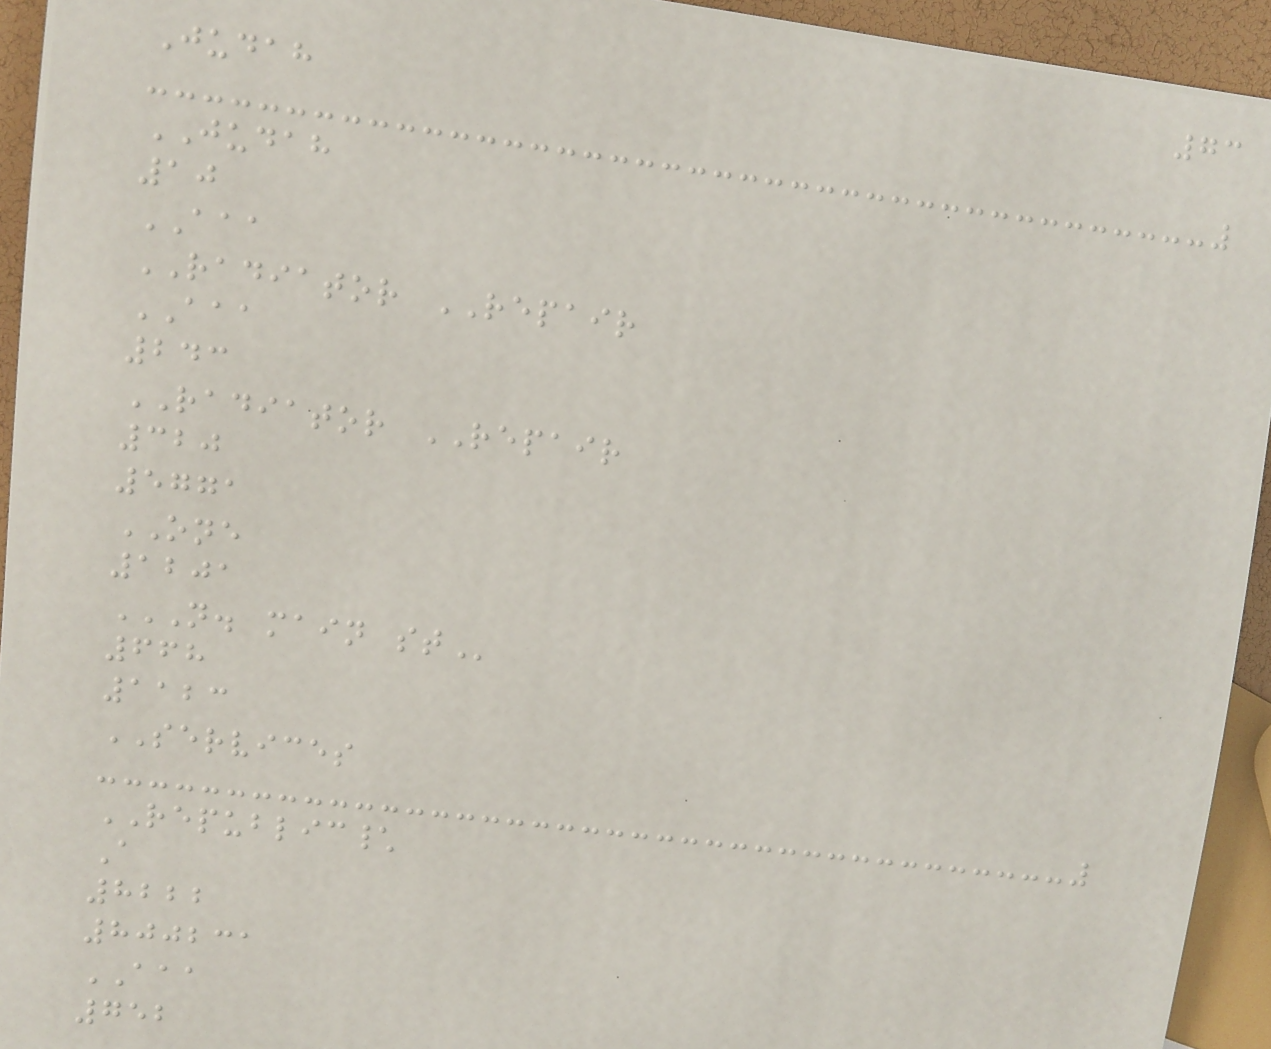73
Judah
JUDAH
10
AAA
RADIATOR REPAIR
AAA
243
RADIATOR REPAIR
320
5771
ONE
1201
N. MAIN ST
668
1123
SERVICES
REPUBLIC\
A
8222
800231
AAA
752
